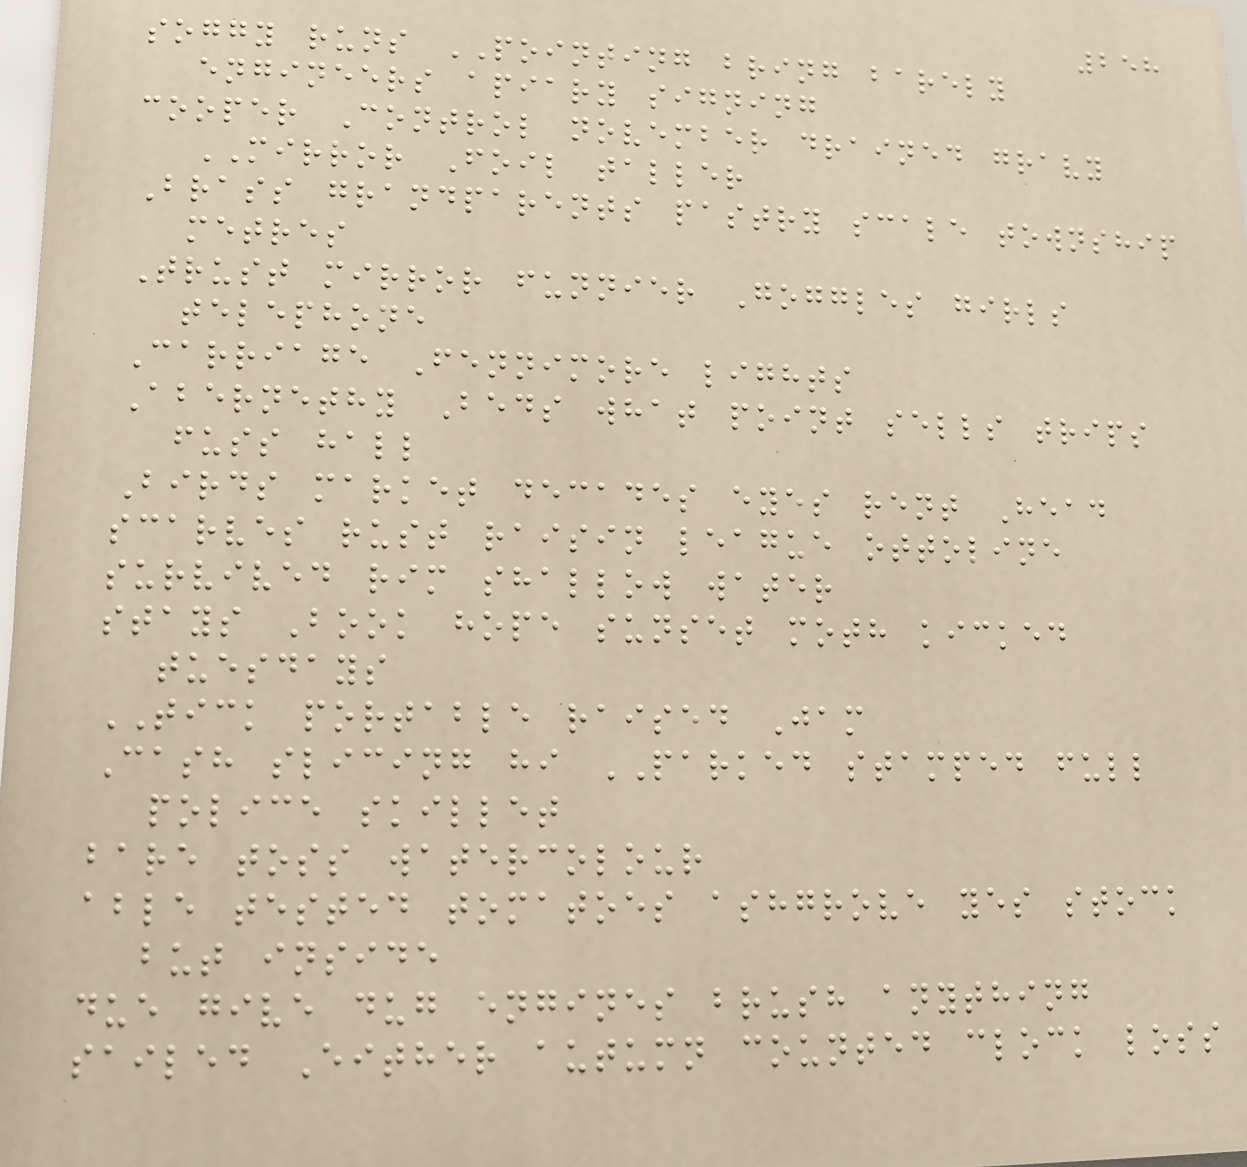258
soggy runs POINTING bring barely
engineers apiary signing
cooper Control november drained gravy
MIRROR Foil taller
Brass grandparents pastry scale township
metres
Trust mirror funnier Goggles girls
telephone
Carriage Fennimore lights
Abernethy Beds what point sells trips
fuss hall
Birds market decades eyes rent Head
scarves rust raisin league ottoline
survived rim shallow water
stays Book hope sunset moth kicked
tuesdays
TICK portable raised Jam
Cash slicing hi PARKED stamped full
police skillet
bare toss watercolour
able tested tomatoes ashgrove yes stock
but inside
due give dug engines brush anything
sailed Either autumn counted clock loss
